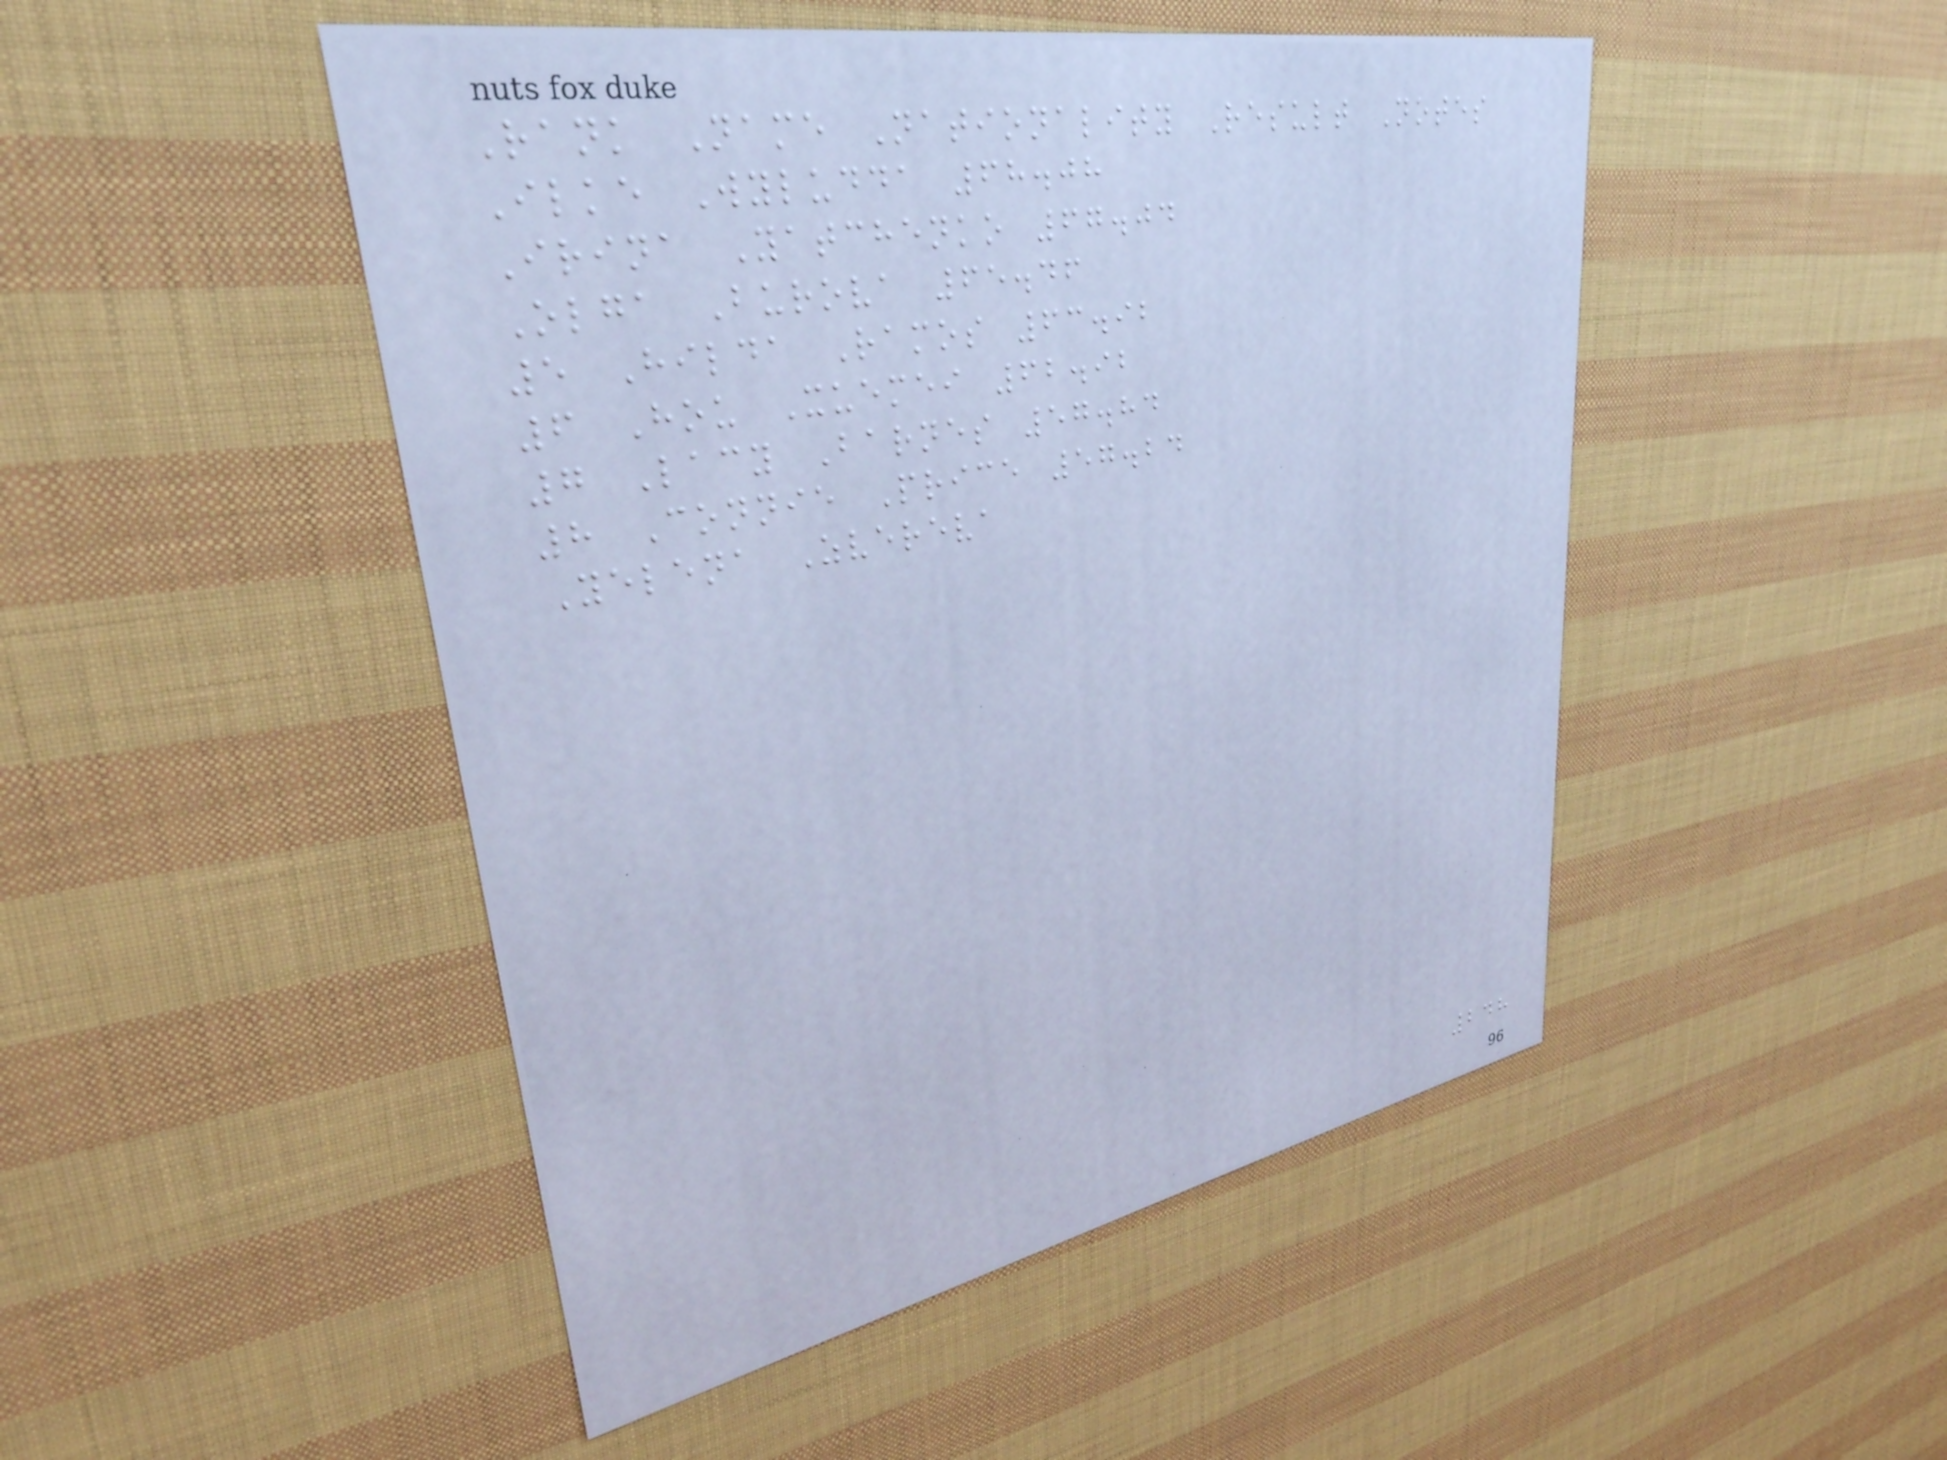Rank Name Nationality Result Notes
Ilke Wyludda 68.08
Irina Yatchenko 67.04
Olga Burova 65.46
5 Hilda Ramos 63.92
6 Hou Xuemei 62.92
7 Lacy Barnes 57.84
8 Connie Price 57.24
Yelena Zvereva
248
